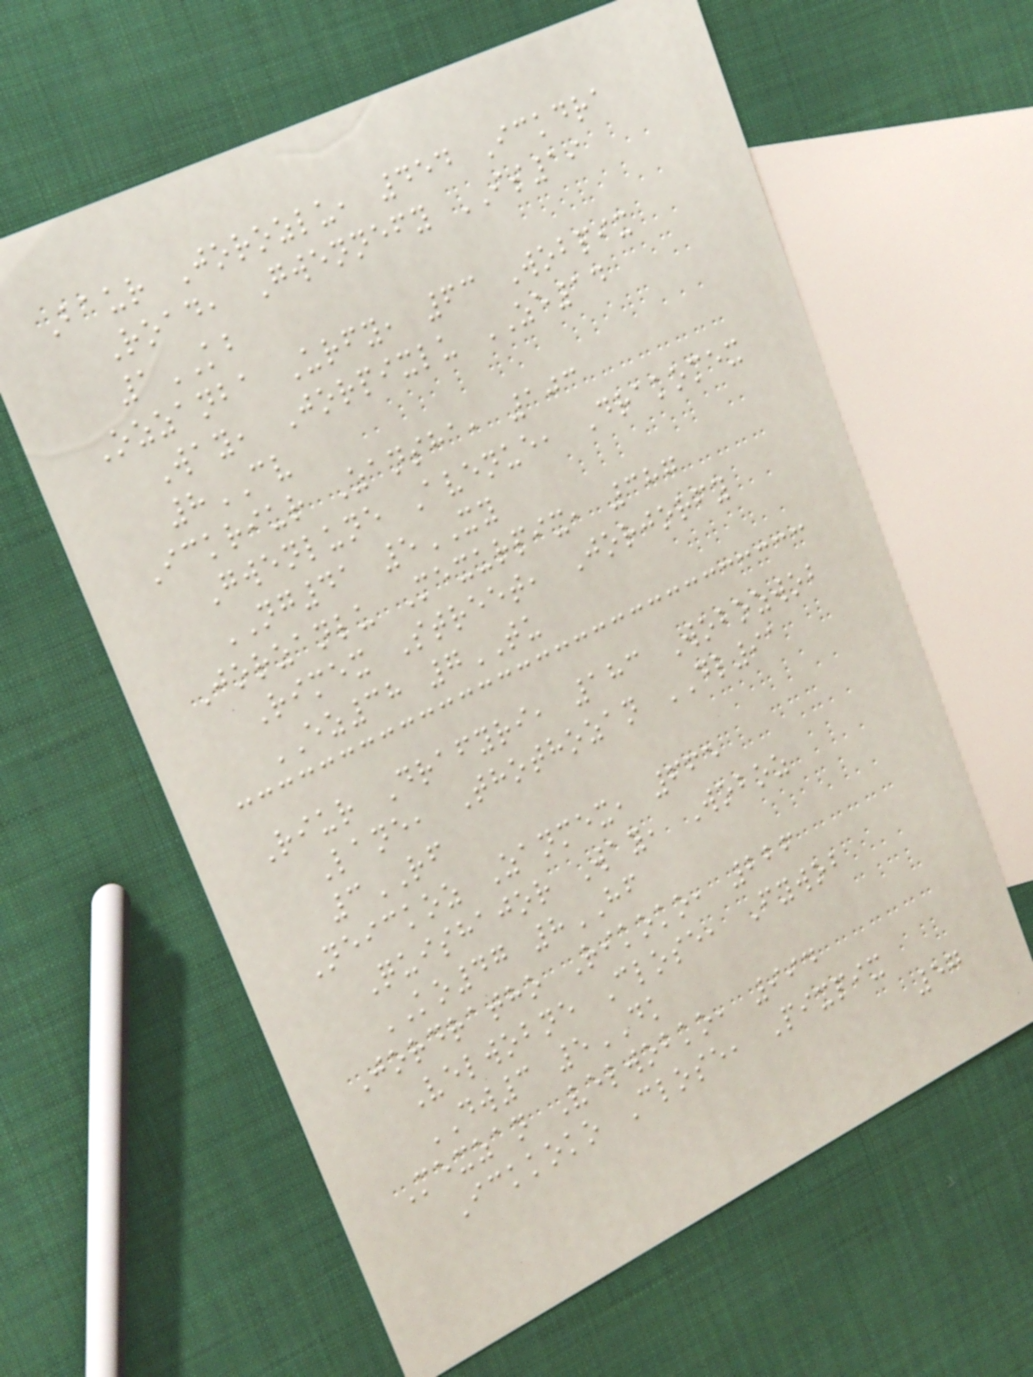Baur Jorozlu, 454 Ickdra
Road, Gwennefy IS19
1KB
Ozzanba Urfy, 63 Wobpix
Way, Jorpixlu ZE14
8CV
Ickriur Zansha, 103
Gwenlune Avenue, Drakomex
NG41 5XY
Jorzanlu Mexurpix, 387
Rimex Street, Jorjorfy
EZ38 7TU
Riur Drafyri, 183 Wobozwob
Lane, Thothozan DL91
3RF
Neickoz Zanmex, 665
Quishajor Way, Woboz
KO47 8HF
Jordratho Rikoko, 226
Velwobne Close, Fywob
DW3 5DK
Mexzan Velwobko, 994
Ickkoko Close, Pixpix
57
